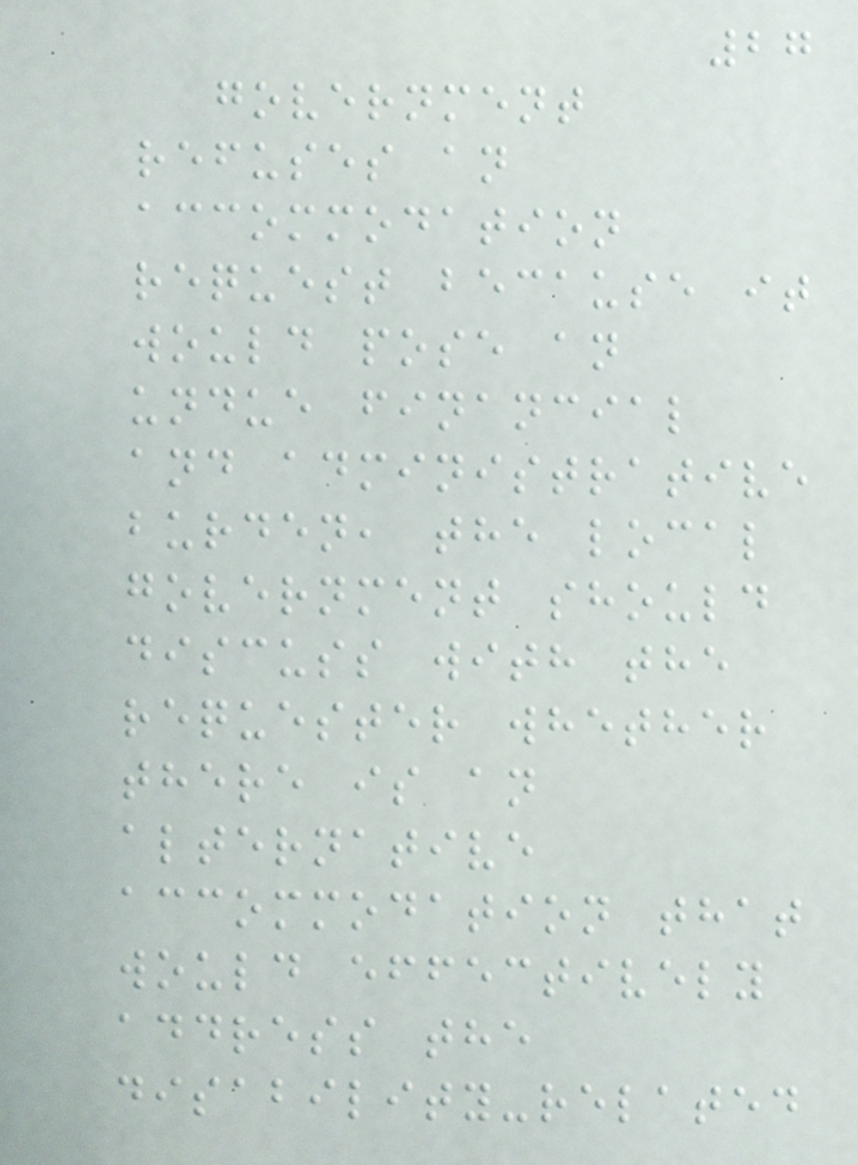27
government
refuses an
accommodation
request because it
would pose an
undue financial
and administrative
burden, the local
government should
discuss with the
requester whether
there is an
alternative
accommodation that
would effectively
address the
disability-related
